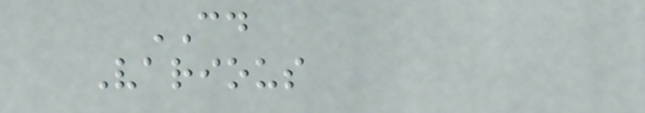CD
Various
